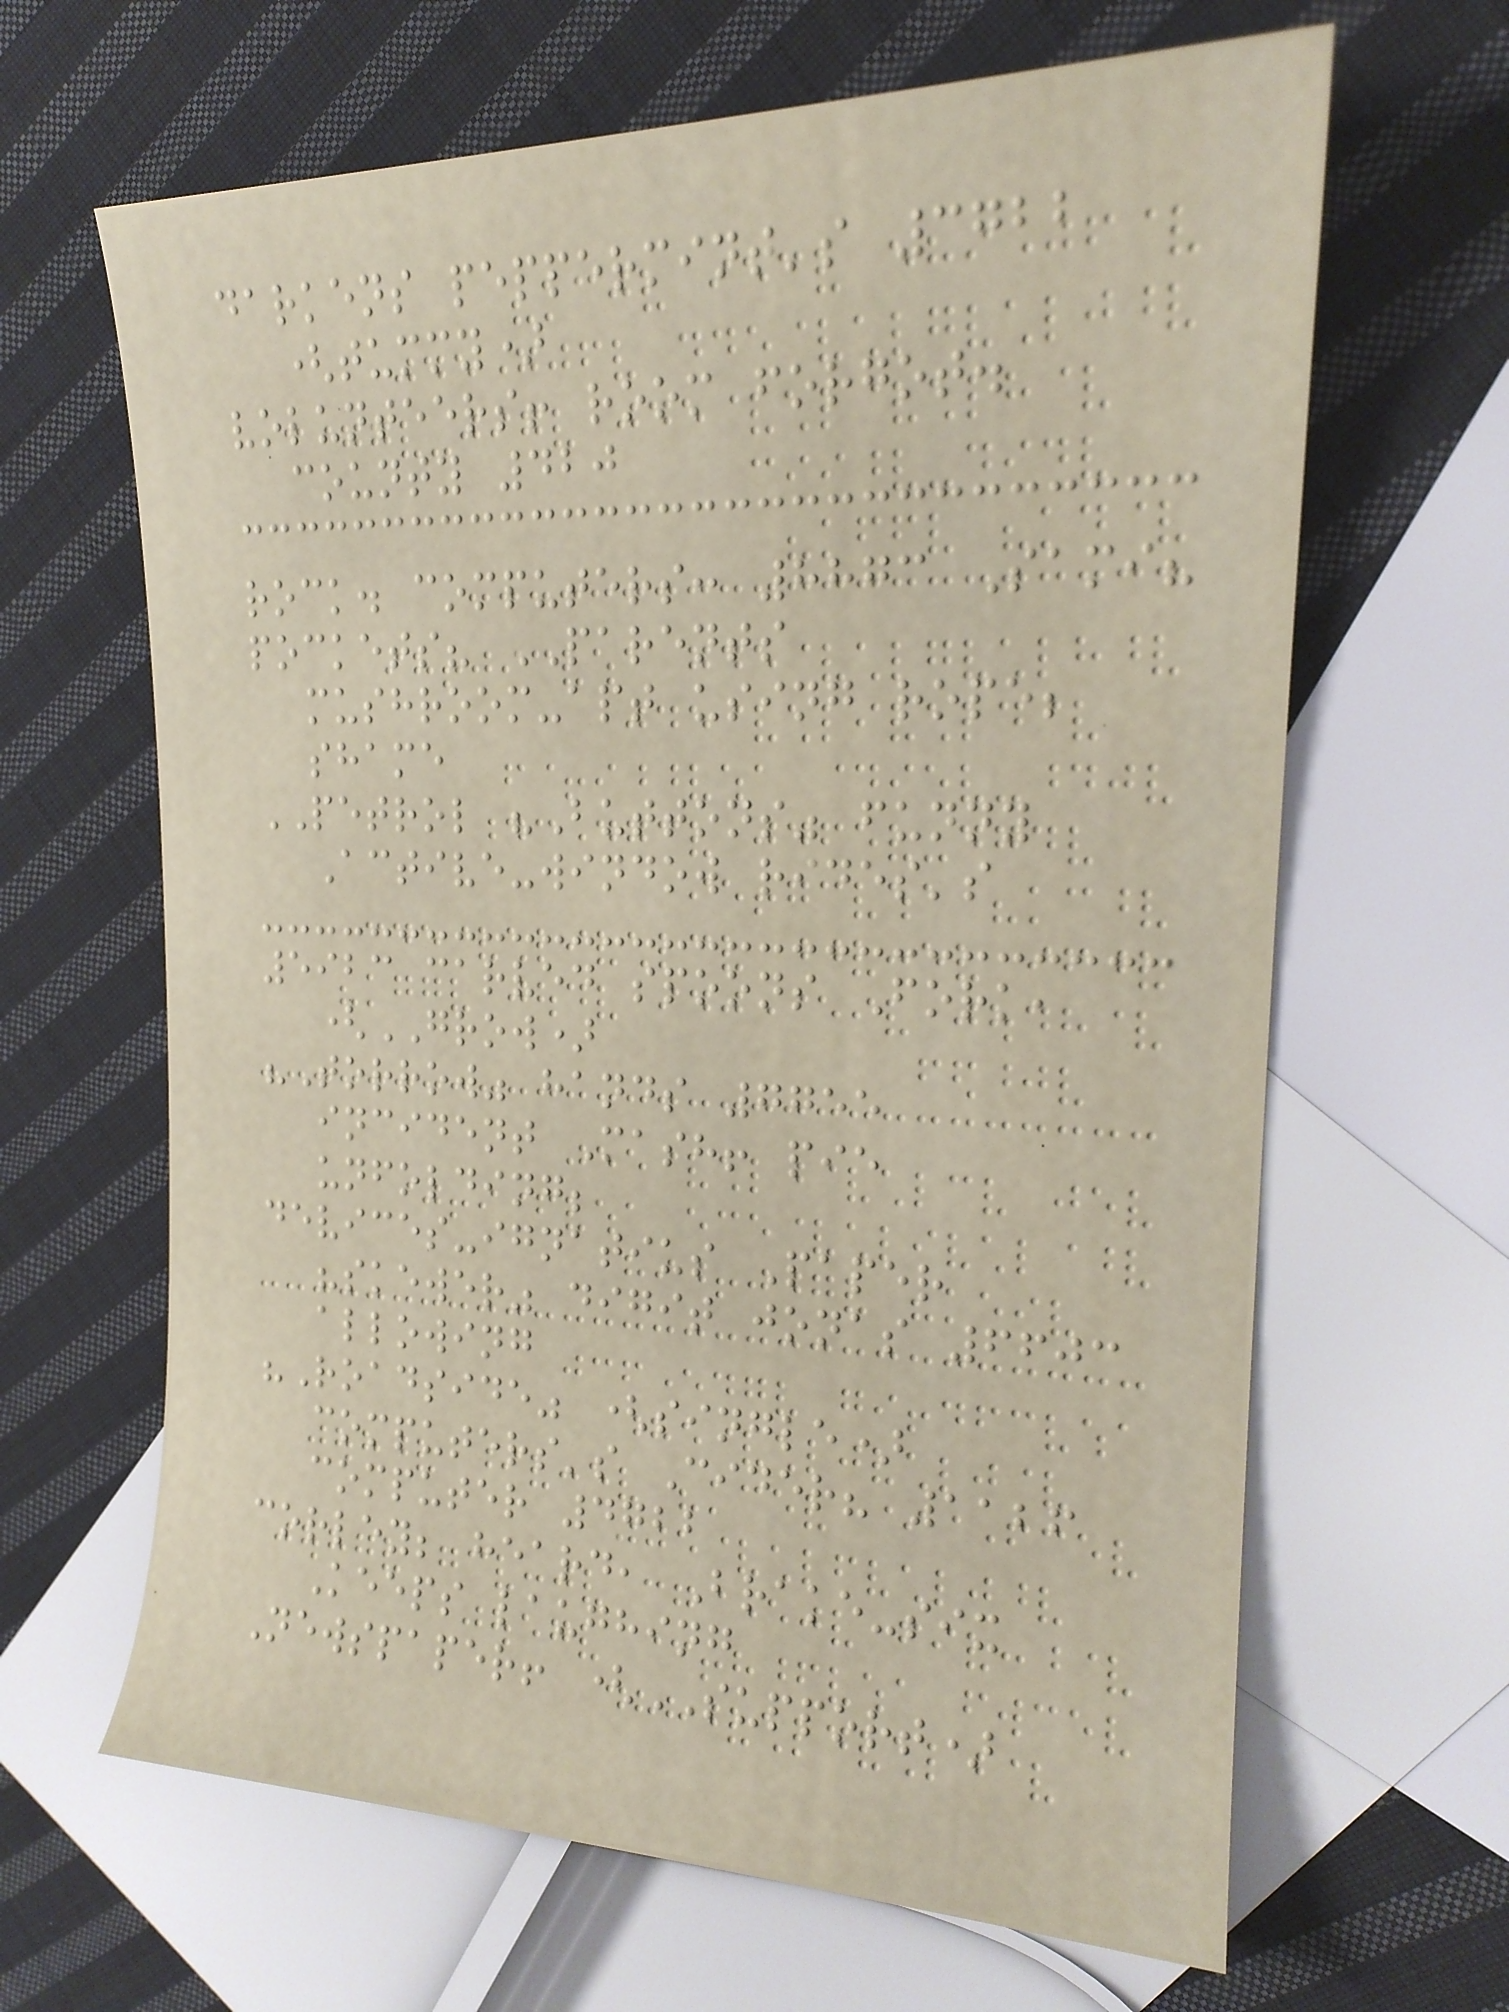darkens peppermint's 3722
(tummy)
volunteers! room forgot.
county 420
rock. computers: 8873 Sami?
pockets? PARENTS
mushroom-apt using rope;
shame
PETROL "Buttons" funny
Active-window rides's
5923 carved spoons Fork,
(GROW)
"Torrow" hands 7755
incident Mash! pie
unfolding;
devices-ignatius Paper
"skewer" digit jonas 6603
allowing
"Roadside" (single)
computers's Cider? 1126
computer 4722
corley; heard, Brake-six
Keeps laughing
Newspaper! (SUPPORT)
